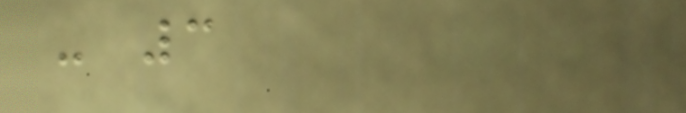- 3
